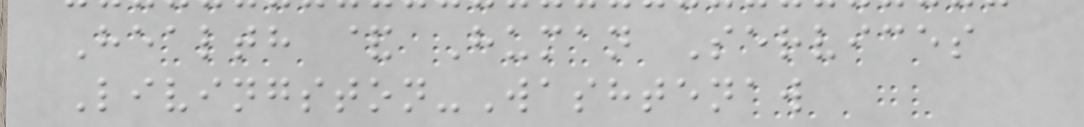Health & Human Services
Livingston-Washtenaw
